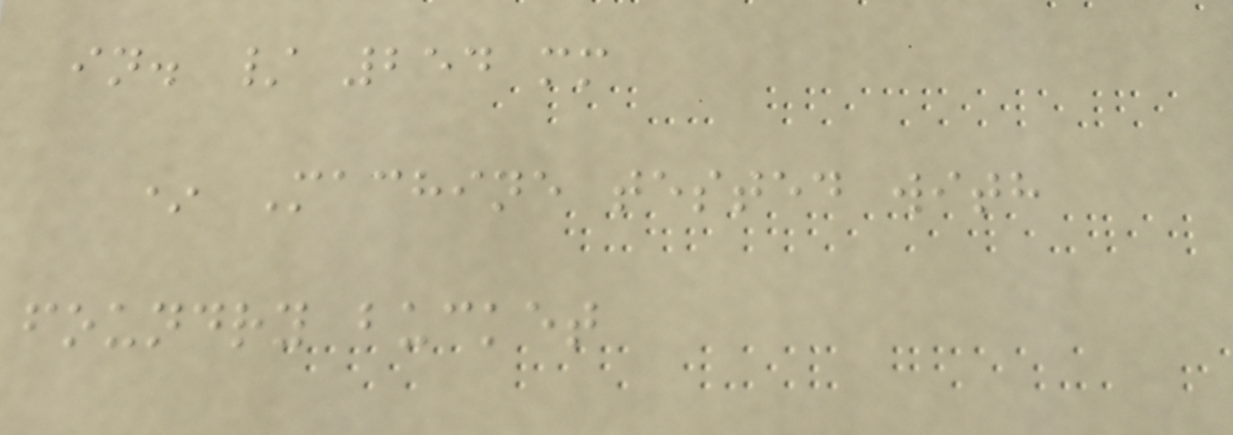in. / 254 mm
* Machine tested with
foundry bucket
